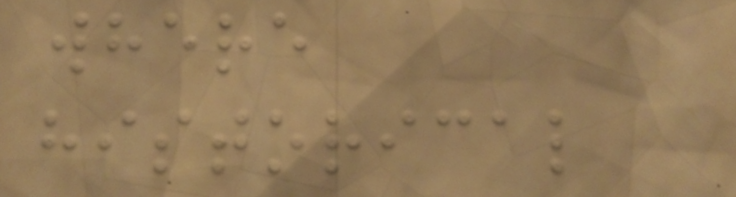where
historical
